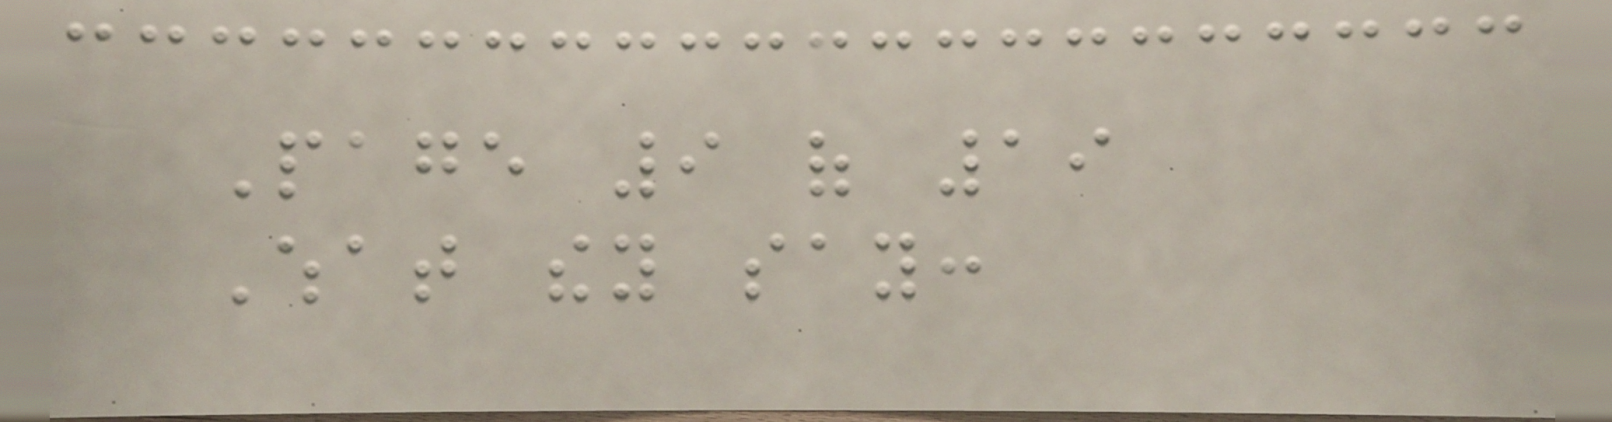Page 9 of 19
What they say:
